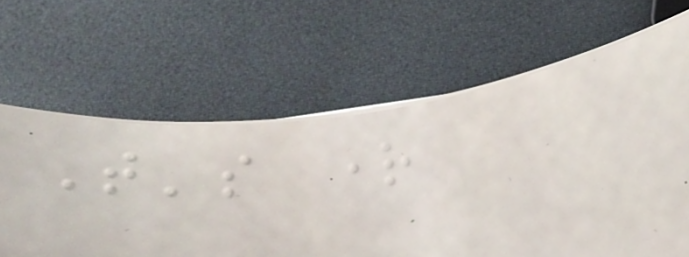That's right
